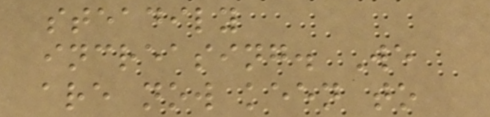steadily
increasing. We
are now keen to
